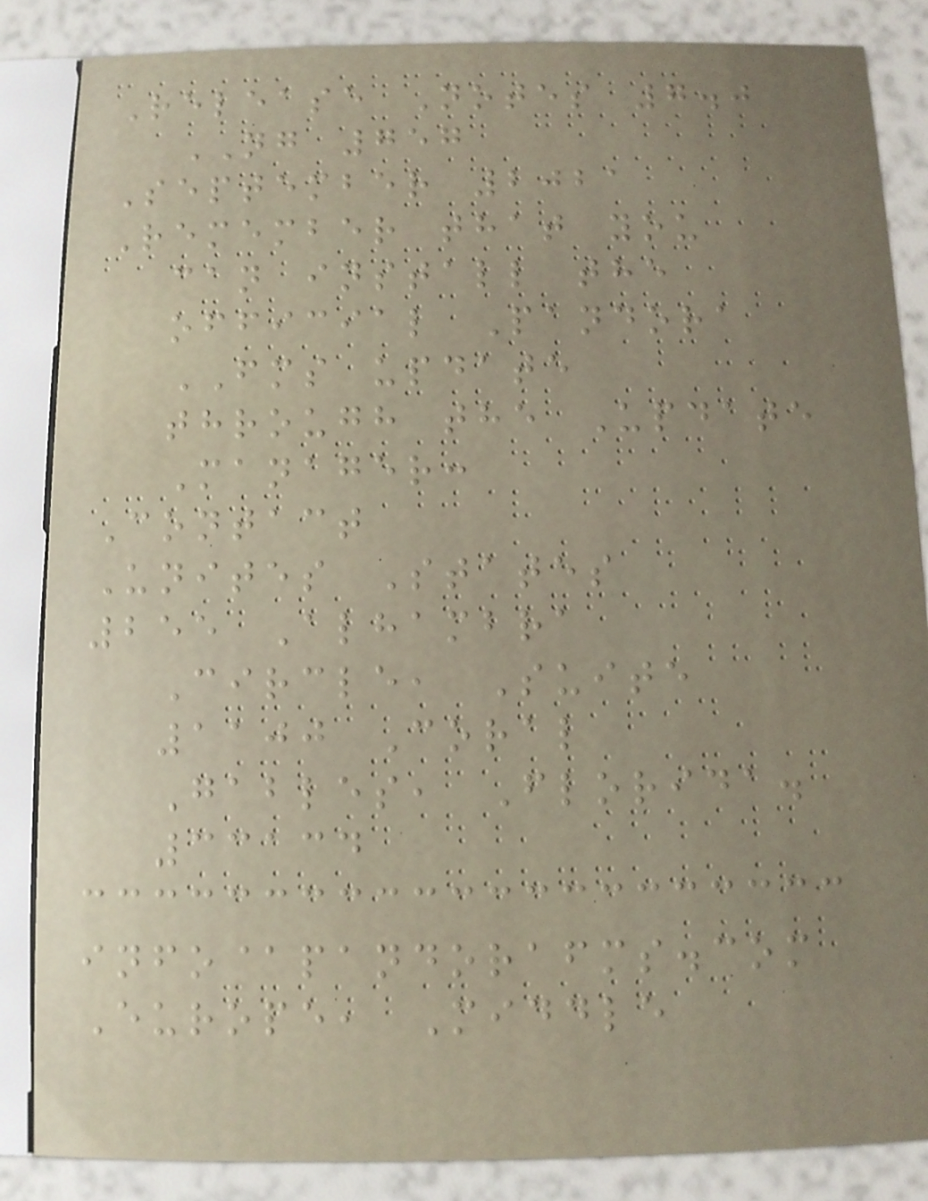Release Notes 7.0
NG 757
September 2021
Remember that you
can install the
official Pandora
FMS update
through the Update
Manager:
Contact
Unites States
255 Alhambra
Circle, Suite
1100 Coral
Gables, Florida.
33134
info@pandorafms.com
Europe, Middle
